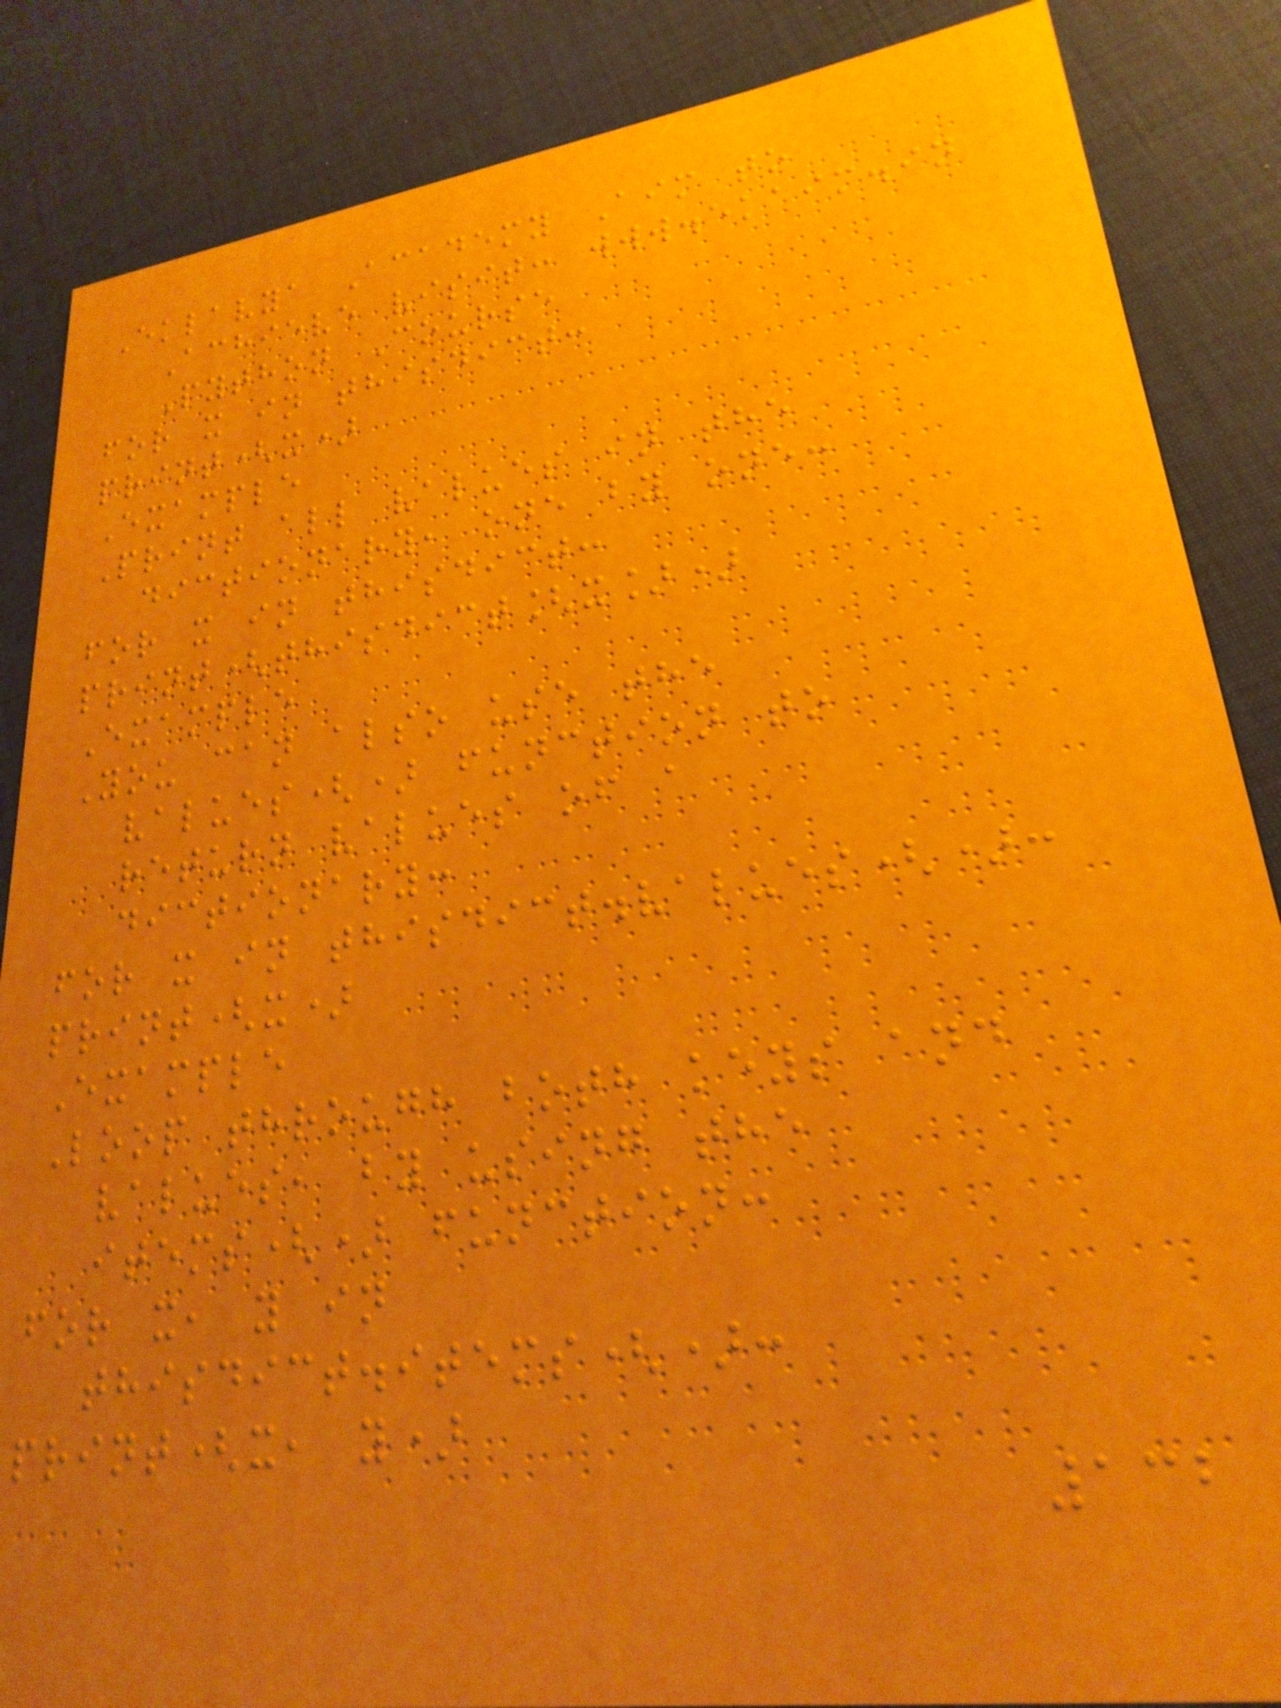Eklavya Academy Aim to
Achieve visit: www.ekaim.in
Python Course
for x in thisdict:
print(x)
Example
Print all values in the
dictionary, one by one:
for x in thisdict:
print(thisdict[x])
Example
You can also use the
values() function to
return values of a
dictionary:
for x in thisdict.values():
print(x)
Example
Loop through both keys and
values, by using the
items() function:
for x, y in
thisdict.items():
print(x, y)
132
